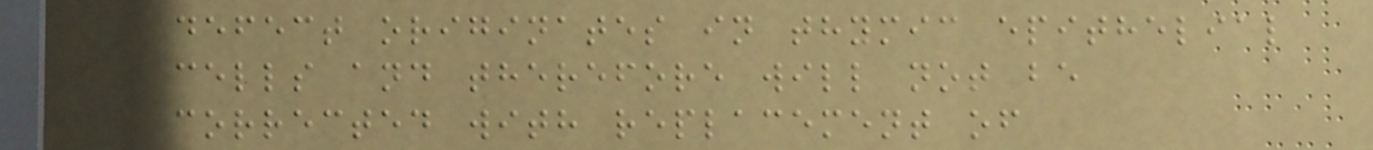defect originates in thymic epithelial
cells and therefore will not be
corrected with replacement of
